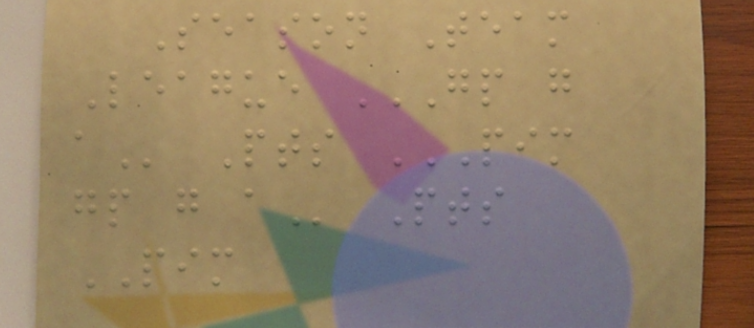Season Team
League GP G
A Pts PIM
GP G A Pts
PIM
